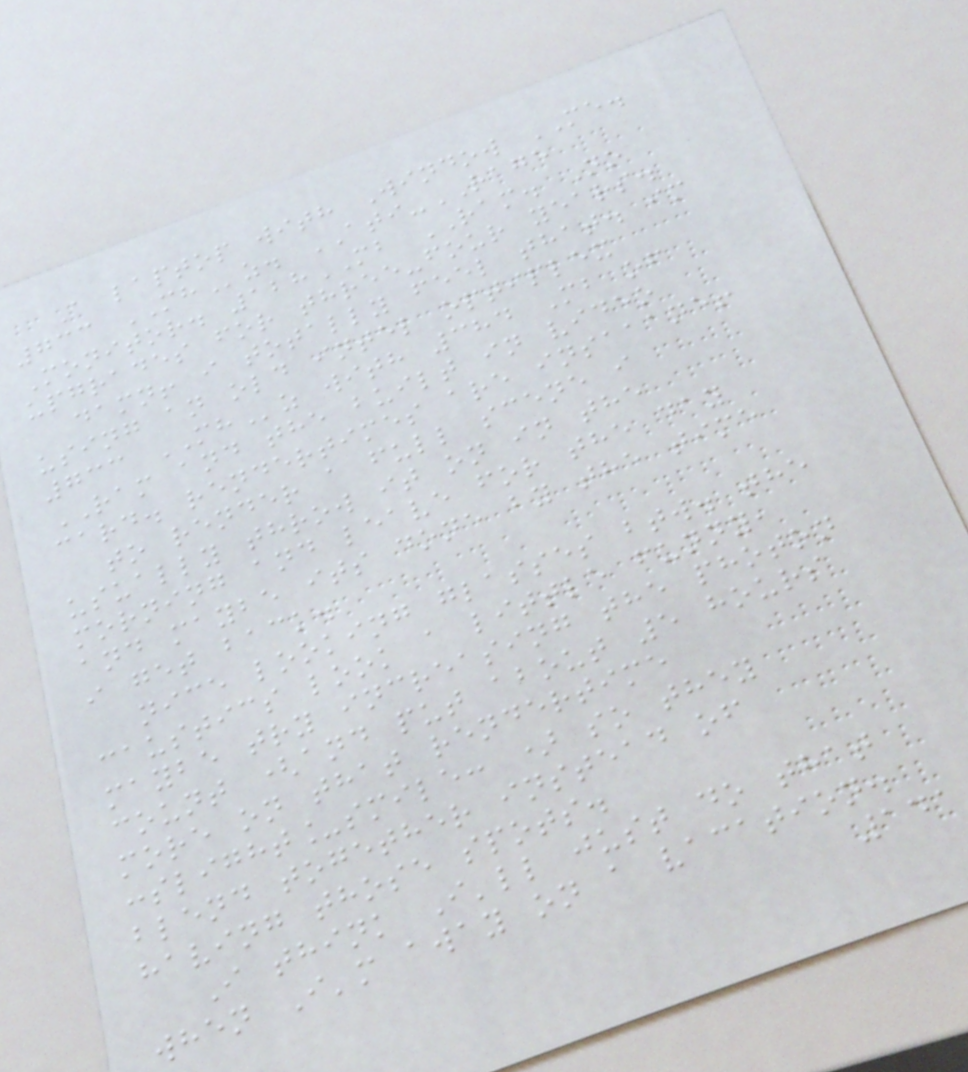A laptop with Window ME.
733 MHz. ATI-RAGE
Monitor. 128MB RAM. No
upgrades for three-four years.
damn! i totally feel that. im
using an old intel optiplex
733 MHz with 384 Mb of
RAM and the built in video
card. rendertimes are insaaane!
to render a full scene i
usually throw it on in the
morning and leave for the day
and maybe its done by the time
i get back.
nice looking glasses btw. the
caustics look a little funny,
maybe try increasing the photon
count (and put about 5 hours
more on that rendertime
:slight_smile: ) so they
blend together instead of
having those spots.
I think I'll just do that
when I'm away on a vacation.
141
